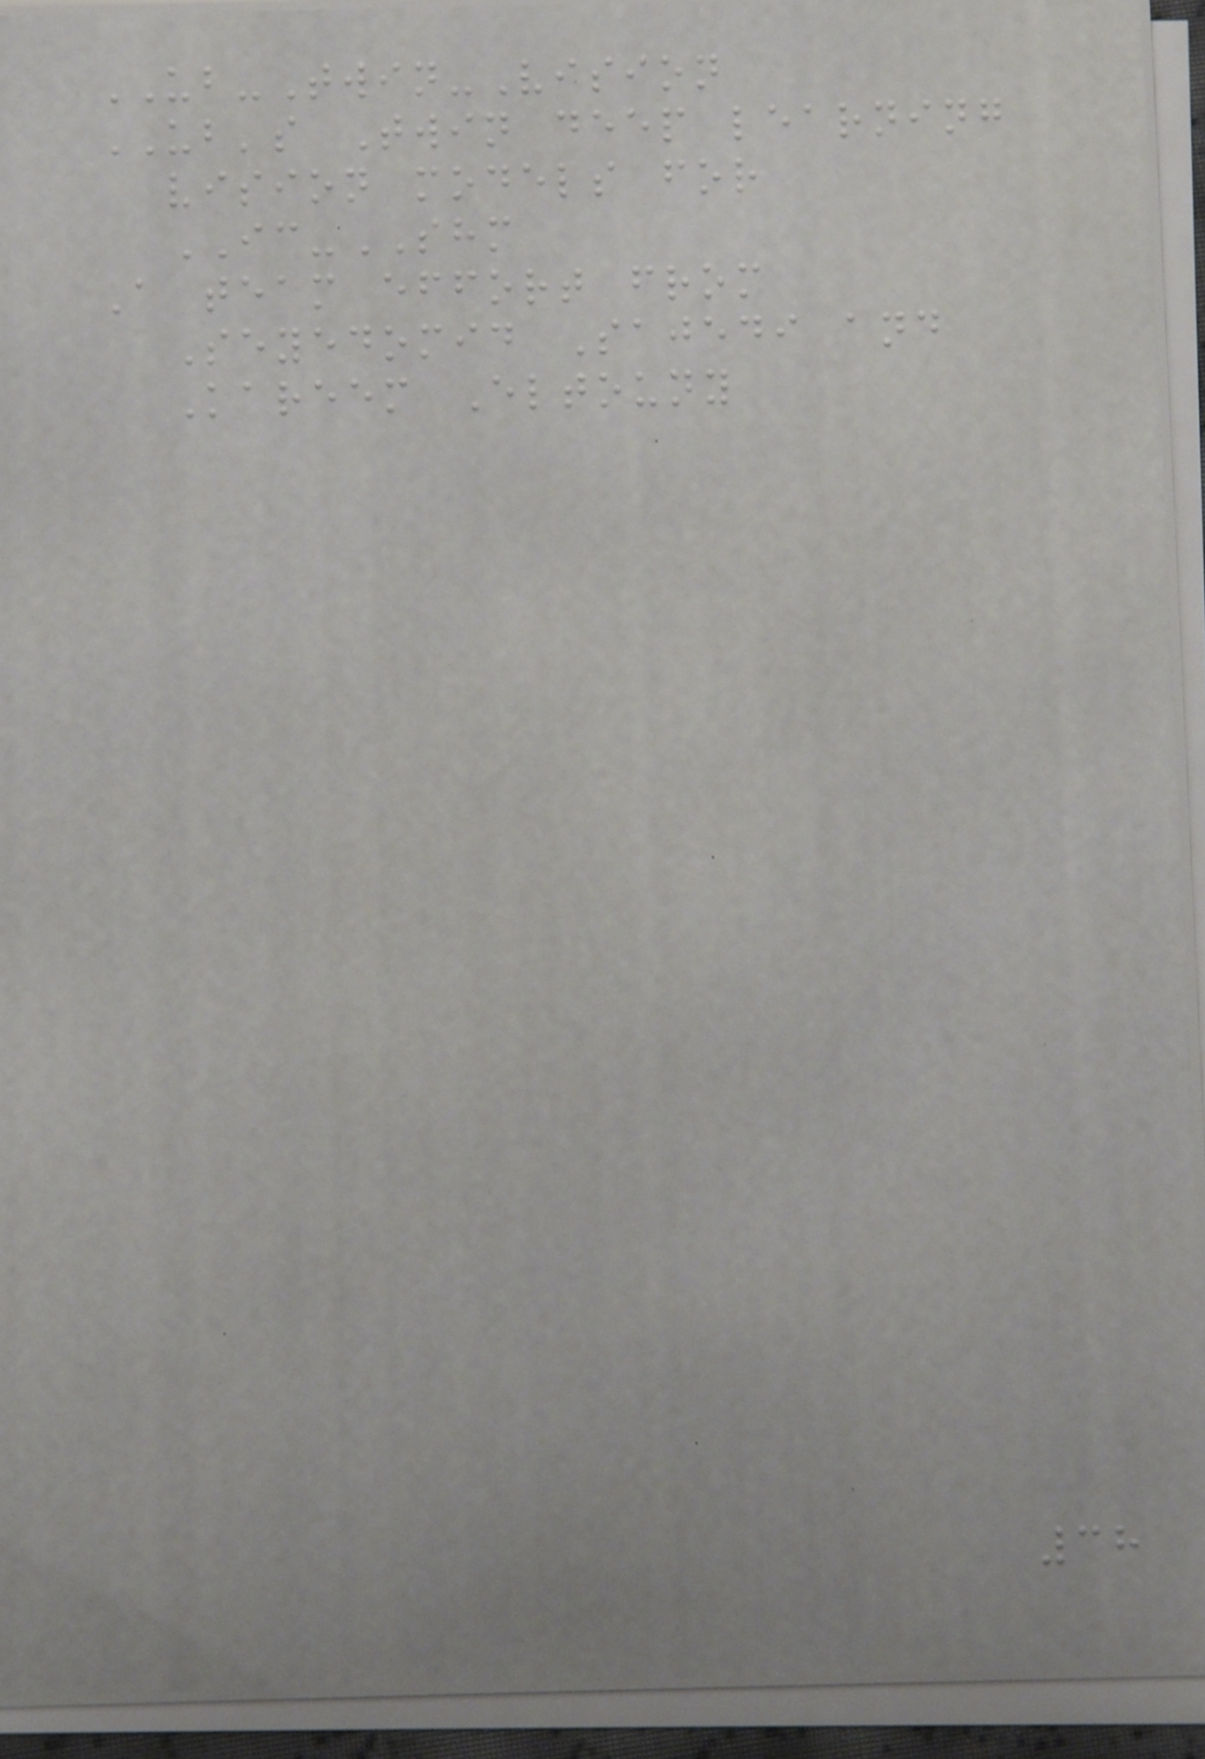UB-Twin-Vision
UB's Twin deep learning
vision models for
IC-SHM
A team effort from
Seyedomid Sajedi and
Kareem Eltouny
38
